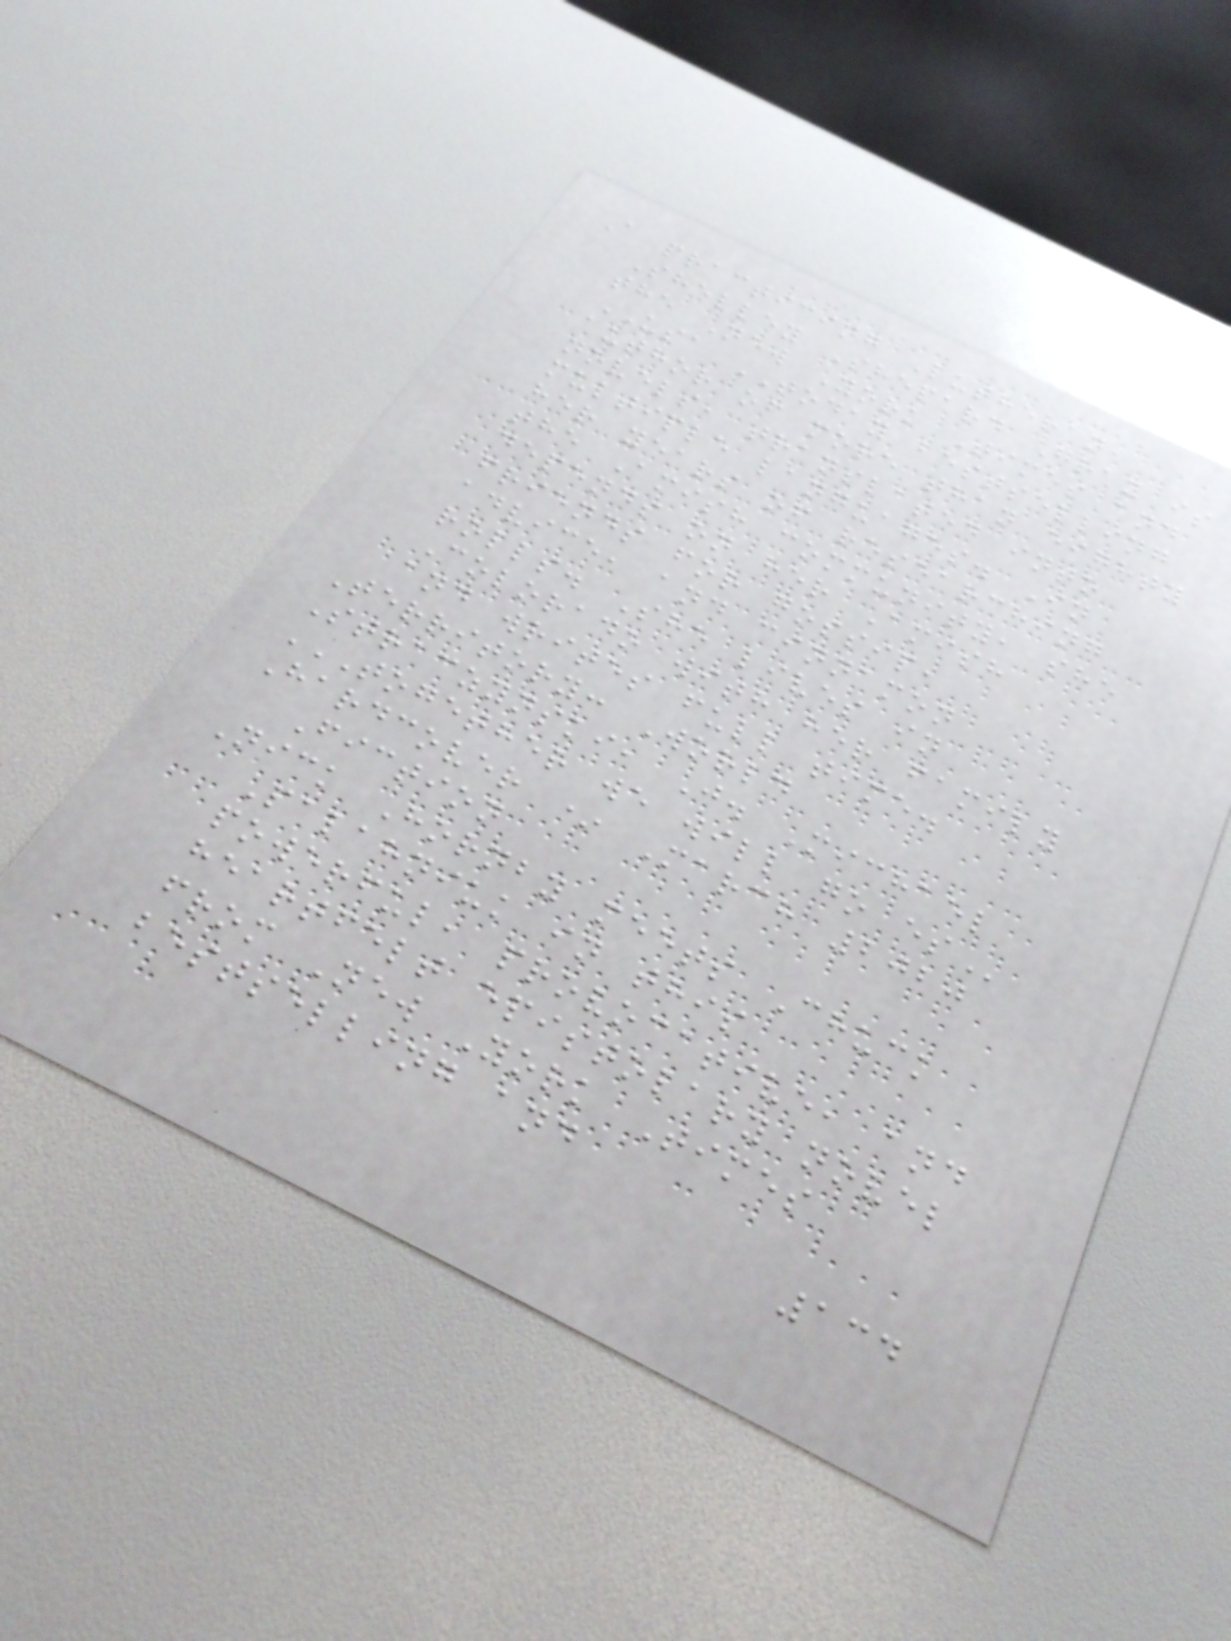A practicing Lutheran,
Shelley Shepard Gray is
the New York Times and
USA TODAY bestselling
author of more than eighty
novels, translated into
multiple languages. In
her years of researching
the Amish community, she
depends on her Amish
friends for gossip,
advice, and cinnamon
rolls. She lives in
Colorado with her family
and writes full time.
Territory: World
Straczynski, J. Michael
TOGETHER WE WILL GO ES
Hardcover * March 2020
Fiction
Nick Hornby meets Chuck
Palahniuk in this
powerful, provocative, and
heartfelt epistolary novel
from New York Times
bestselling and
134
